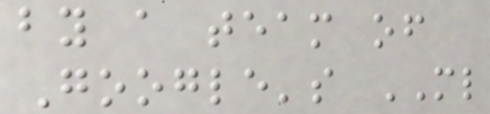by a team of
Google's ML
